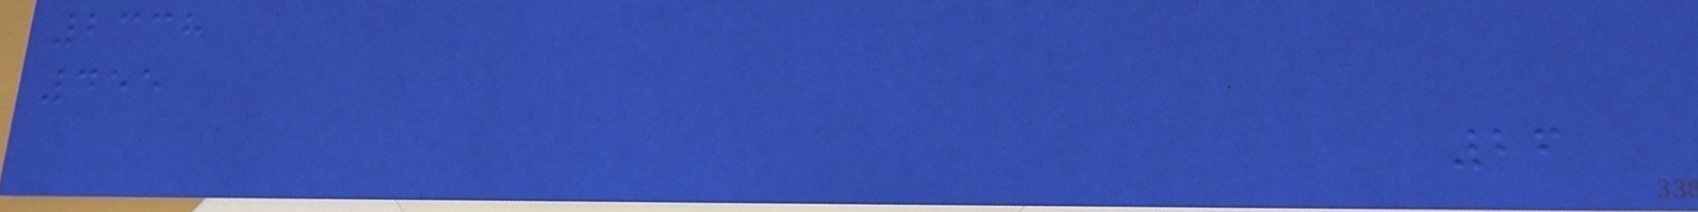2338
455
26
